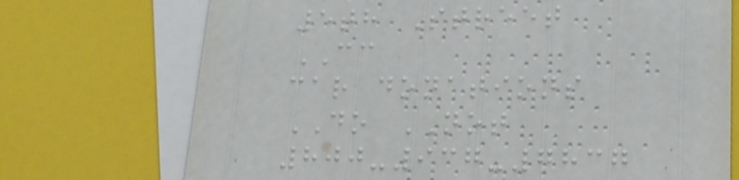5th Street
CC
car donations
DO NOT
800-937-7837
